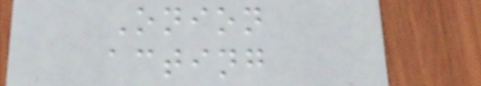Onion
acting
